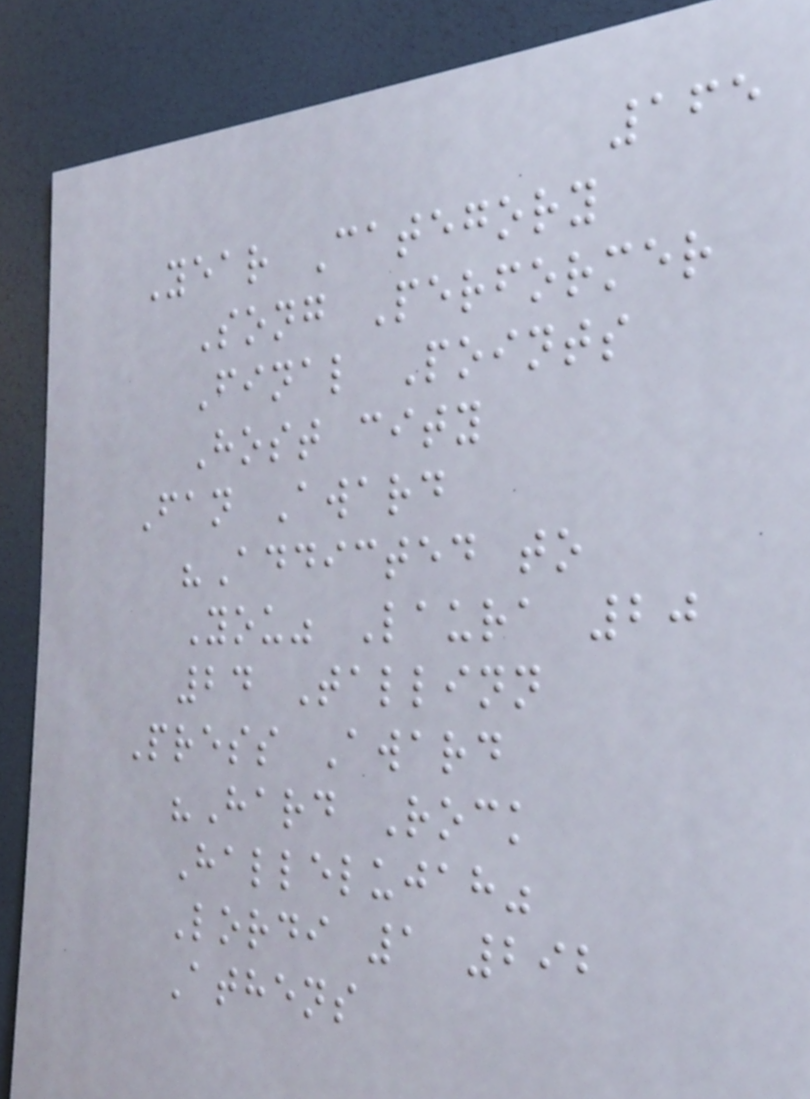165
Year Category
Song Performer
Final Points
Host city
Fan Award
"Addicted to
You" Laura 20
24 Tallinn
Press Award
"Hard Rock
Hallelujah"
Lordi 1 292
Athens
